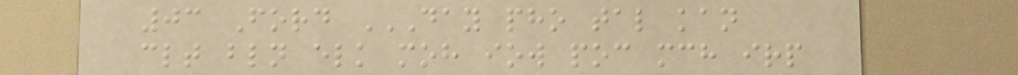03 Ford DAY PHO TAL KAN
CLT BLN ELK MOH IOW POC MCH IRP
